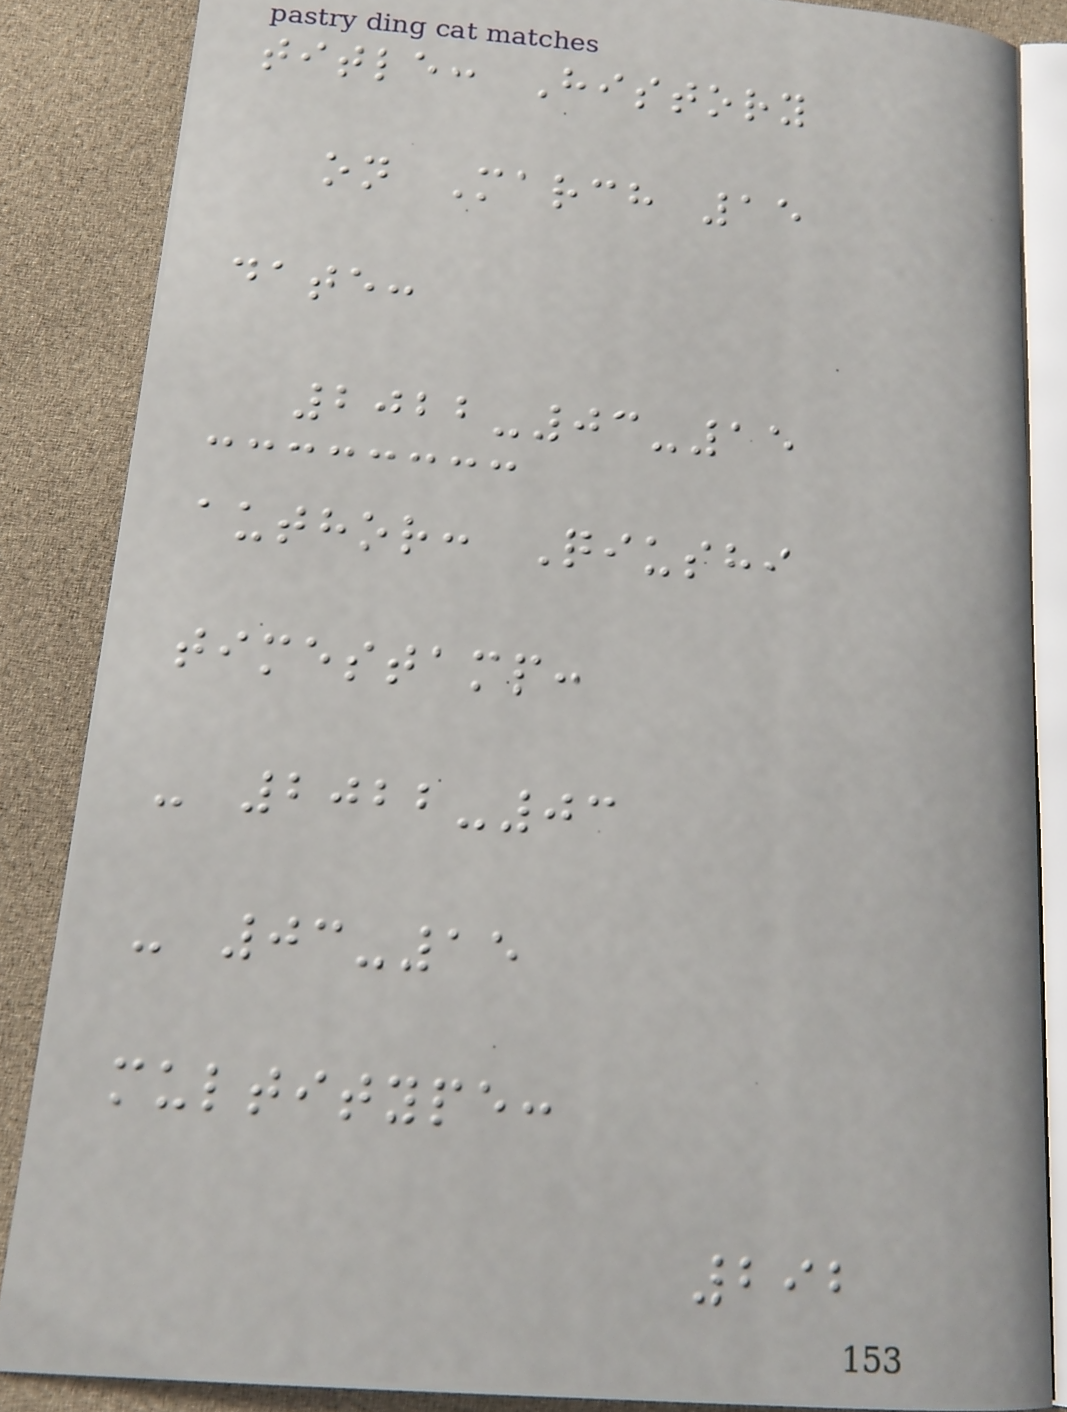title: History
on March 15
date:
2022-03-15
author: Qiushi
timestamp:
- 2022-03
- 03-15
multitype:
292
